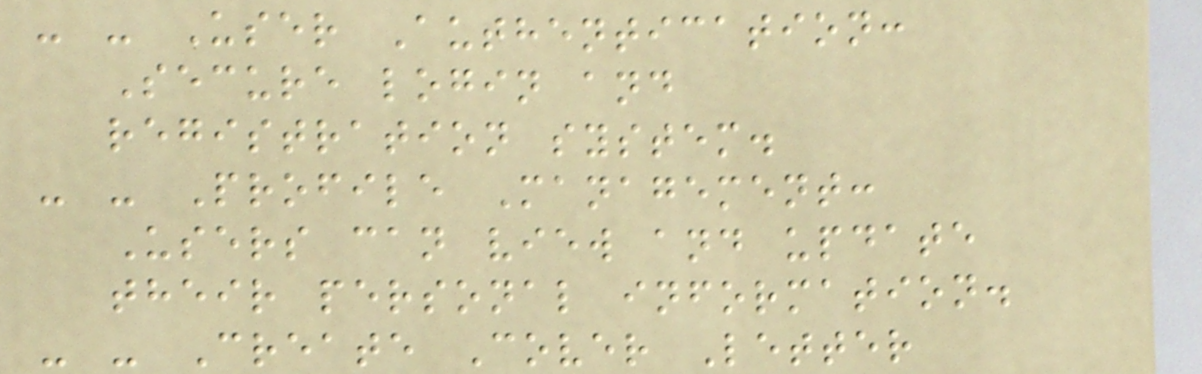- - User Authentication:
Secure login and
registration system.
- - Profile Management:
Users can view and update
their personal information.
- - Create Cover Letter
